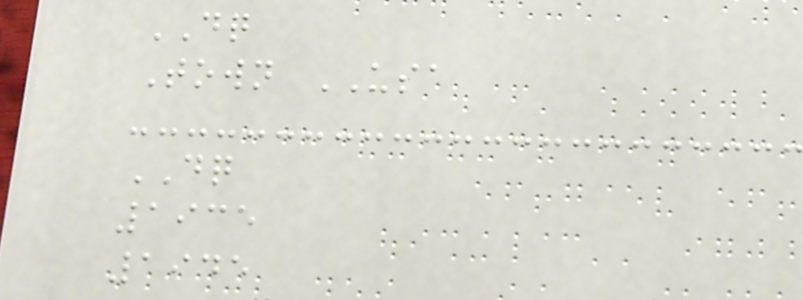DQ
Town USA
DQ
1935
1945
